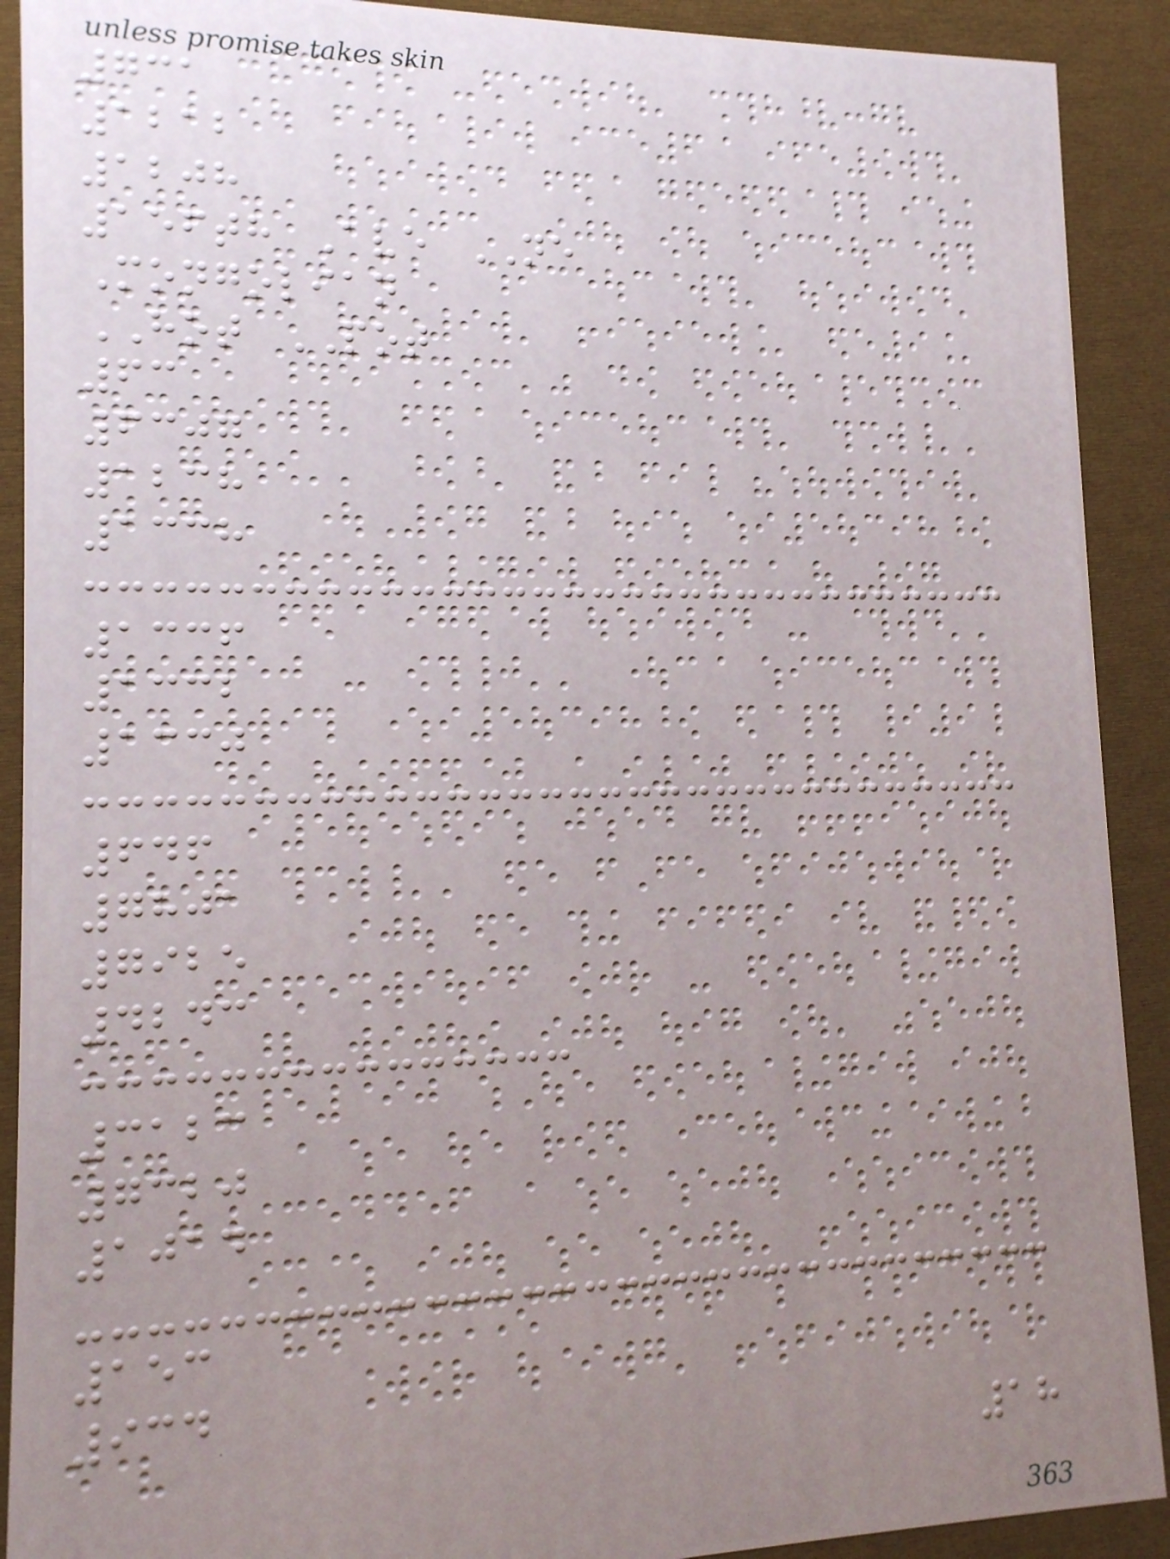731
1212
1208
156th Ave NE
Mongolian
HOT POT
63
6307
1238
1338
1336
1332
1330
646
7801
7925
4243
3123
7320
1014
153
934
18
